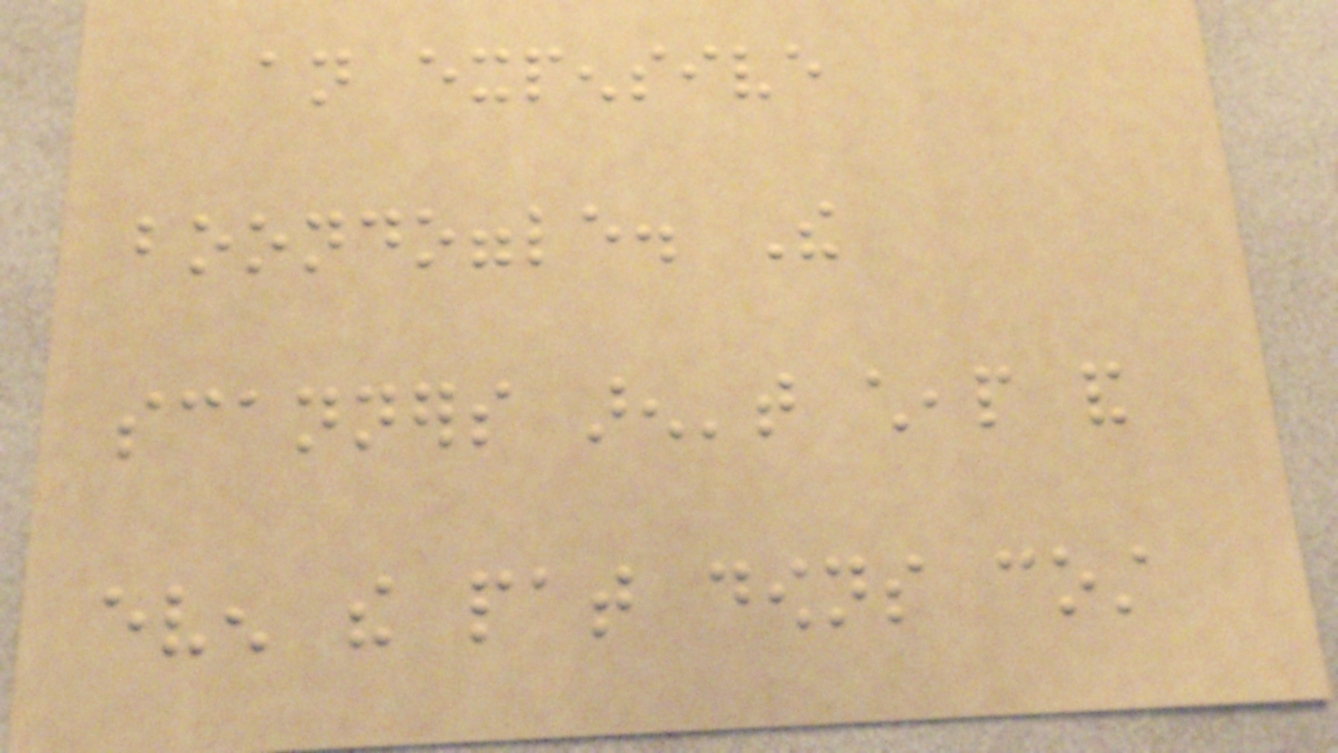an expensive
boondoggle. The
scanners aren't cheap and
even the pat downs cost
